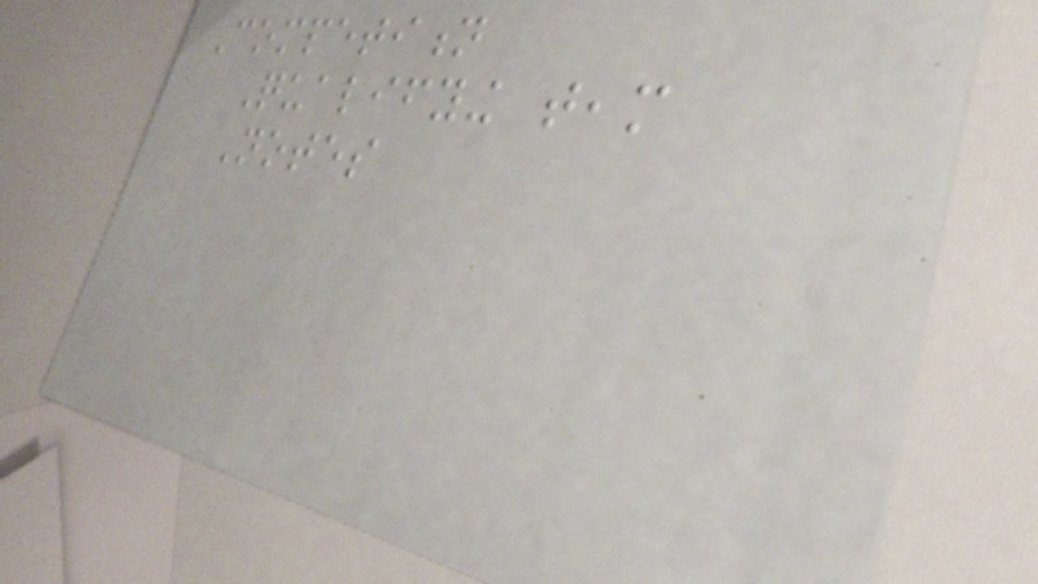Competition
Qualifying team
Notes
